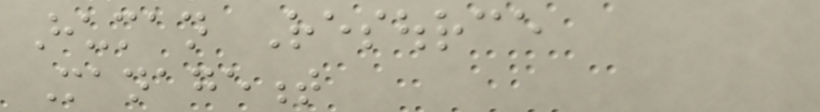Human Resource
Management
